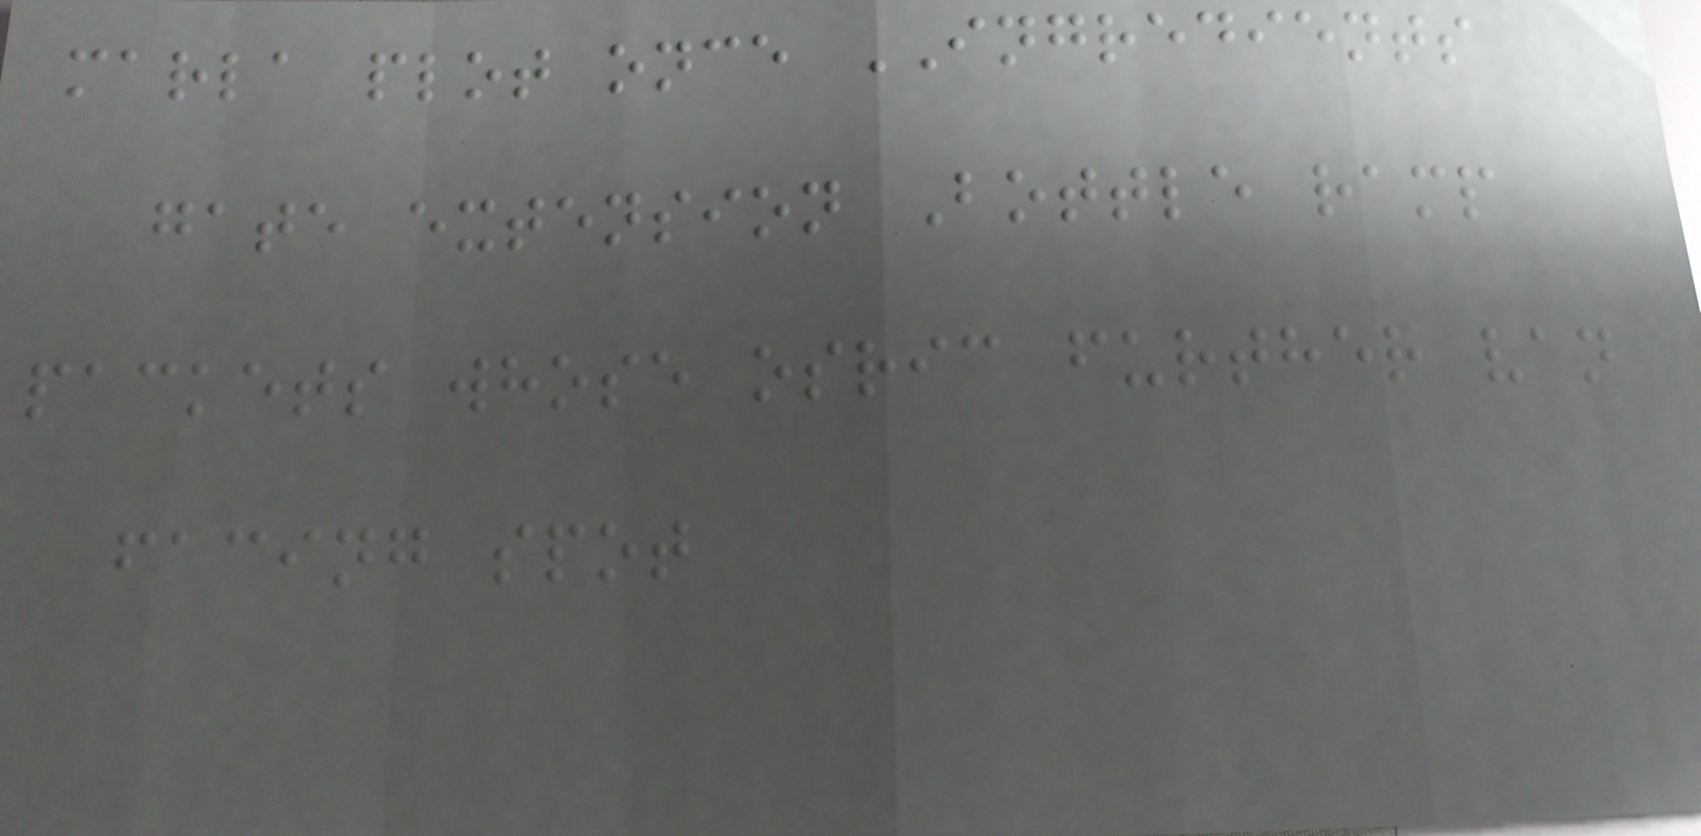marla plot once INGREDIENTS
gate extension Bottle ramp
packets whose osric further van
facing spot
